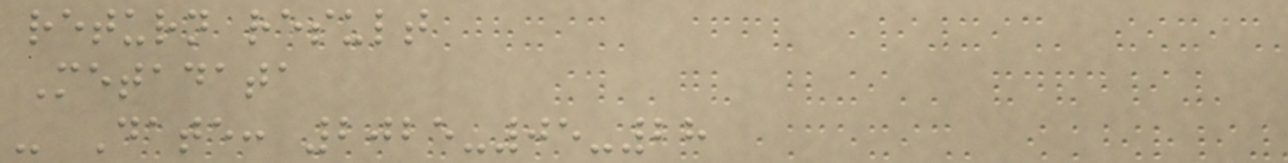return result
Metadata
- Date: 2025-05-28
